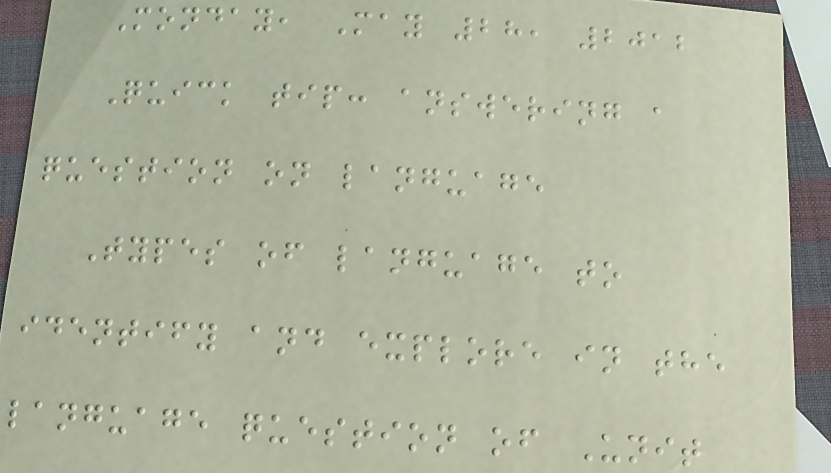Monday, May 28, 2012
Quick tip: answering a
question on language
Types of language to
identify and explore in the
language question of Unit
